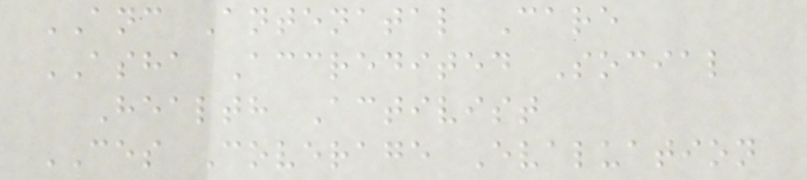ANC Antenatal Care
ASHA Accredited Social
Health Activist
CES Coverage Evaluation
